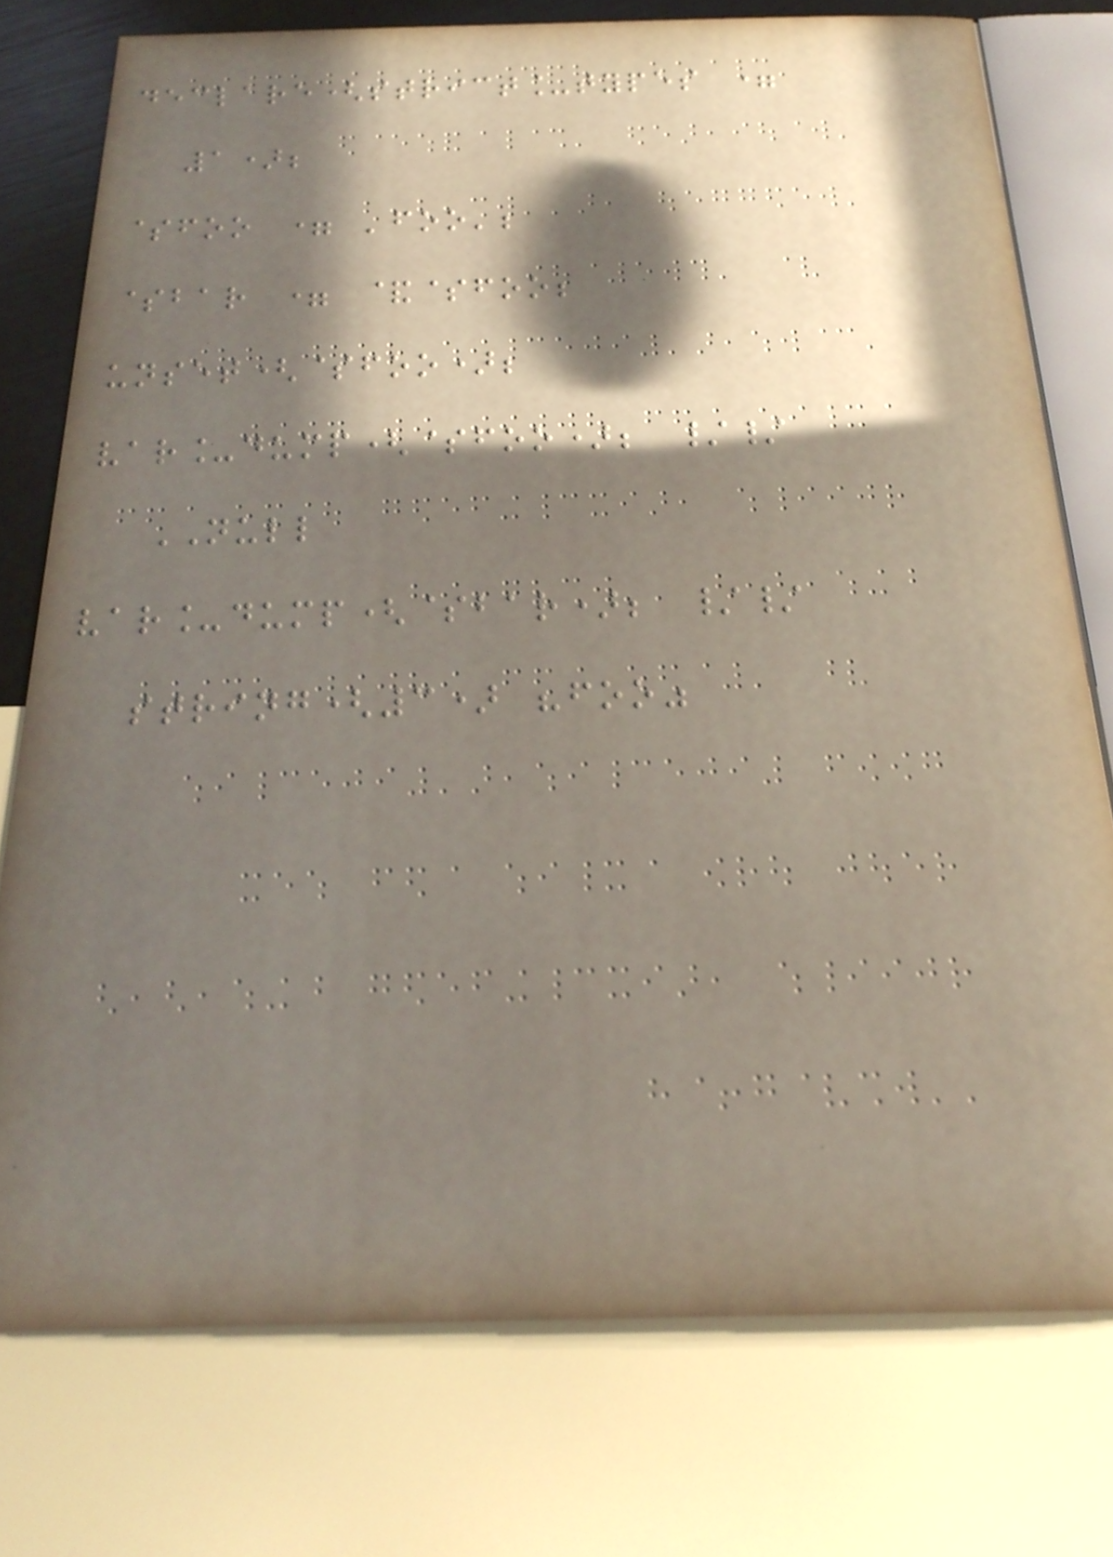declare(strict_types =
1);
$foo = 'foo';
$bar = &$foo;
unset($foo);
var_dump($foo); //
NULL
var_dump($bar); //
string(3) "foo"
